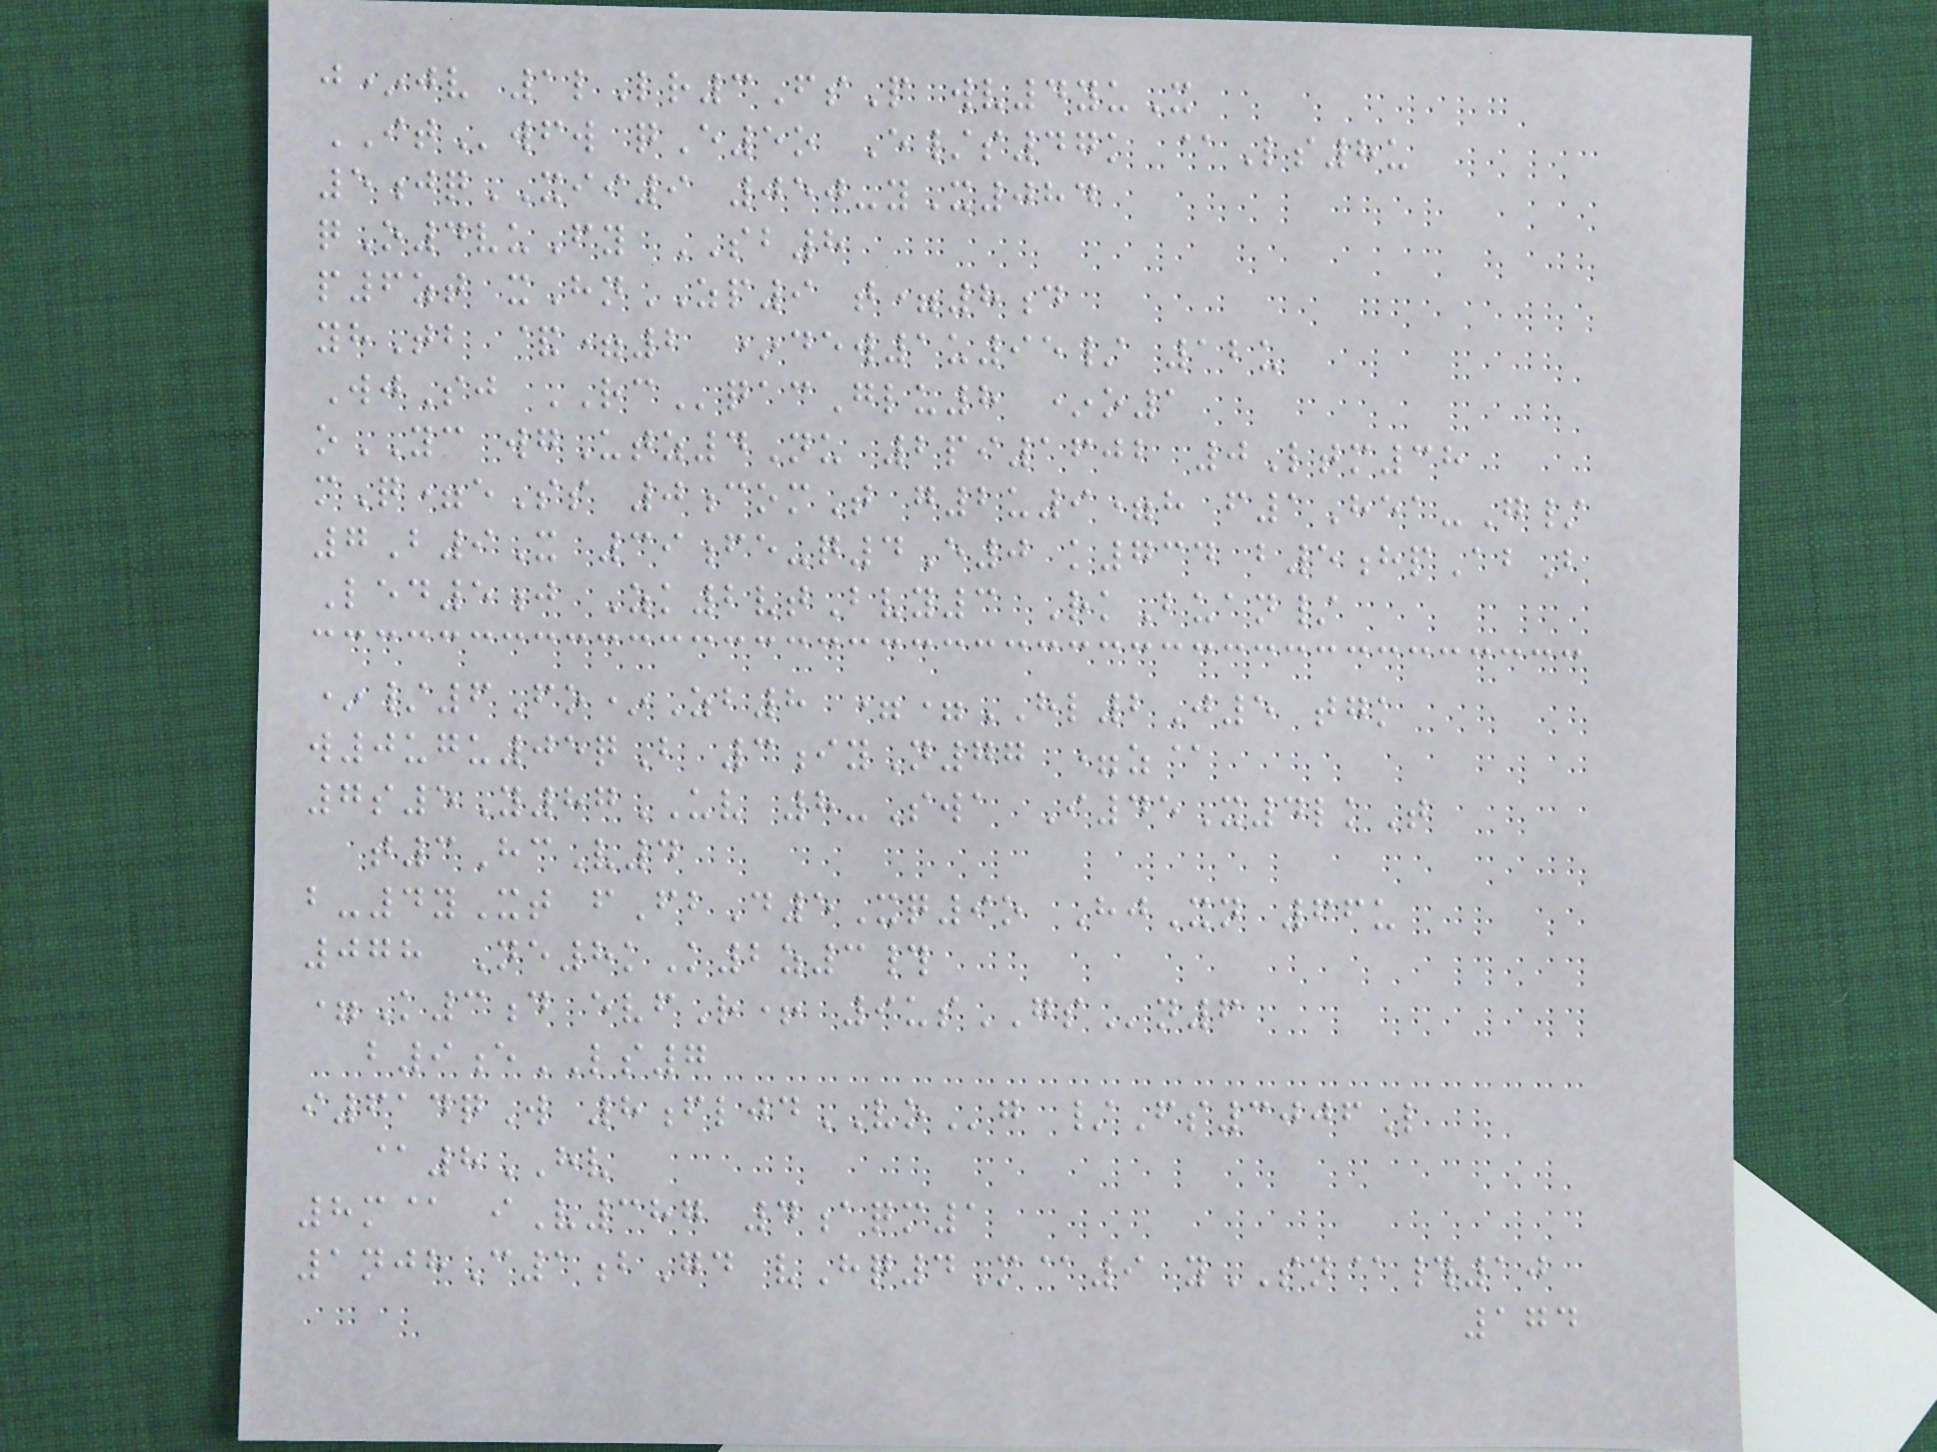j*jv 1lLr3FsP wv4yuX
ITwfw qE5o E/s47k @Ls8u
5jqXII9 050-yX084
qO4vuFy SB8
p6zt xHnZP9 t=8d
yhTb &=2 *dew1u95/ 12u
WjSj RCqacGlu8 *o1
oYC wgUtz4Nu 2pi1602 0Ltm38
mQ=eSs 0comT g2u9=h f1Hea-G/
7B9X 39fe-q4E0 k734 b5hpAbB
Led5j Zk2vtBvy3 RkBuan/
*/6Fo*Zb8 ==HL2J5 tgk
w0ugu05qB 3iyN77 =z@
7s5Y87UV 8-Swa I45X4lkT
t3HcV4
b-4yXt fFbD5Xq9o HjXn 66u
078 Ne8kK2z3#
=K3d evfR+ 9usGSn6
b9eLS7
i614qW 8fljdVOg /Fs3006L
@8HV
8m@ iV387 4aqm1
1njhC1bGd vHq4M@9 ySN@#10
174
